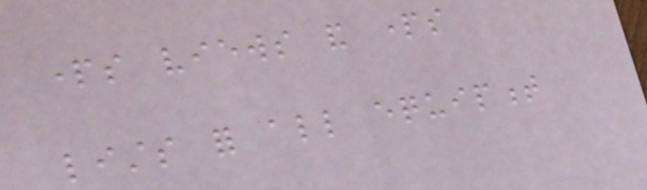parts views and parts
lists for all equipment
